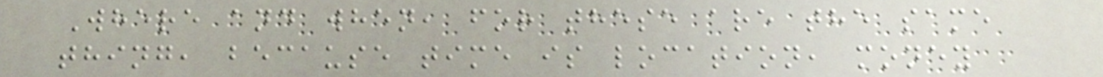Where and when, for these are the same
thing, because time is location, money
